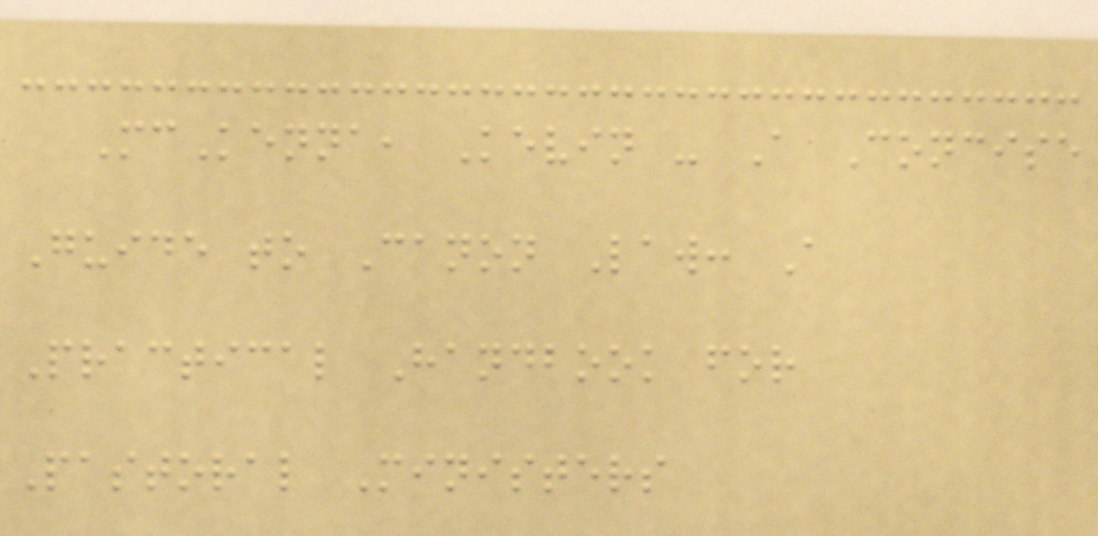McKenna, Kevin - A Concise
Guide to Canon Law: A
Practical Handbook for
Pastoral Ministers
